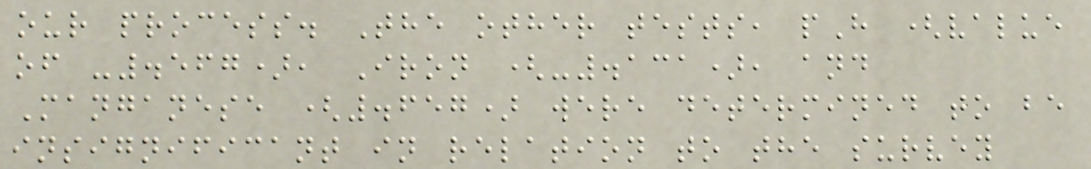our process. The other tests, pH (value
of -.567), Iron (-.131), and
Manganese (.657) were determined to be
insignificant in relation to the survey
